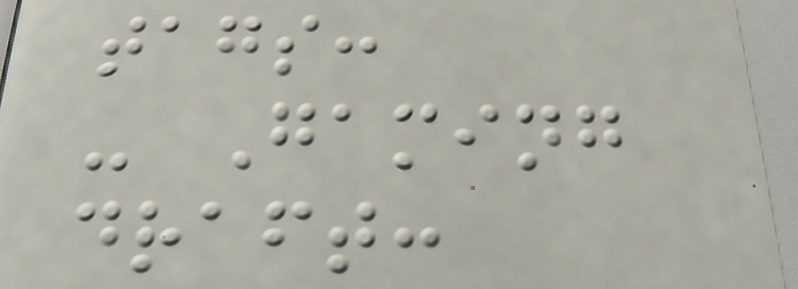tags:
- Gaming
draft:
